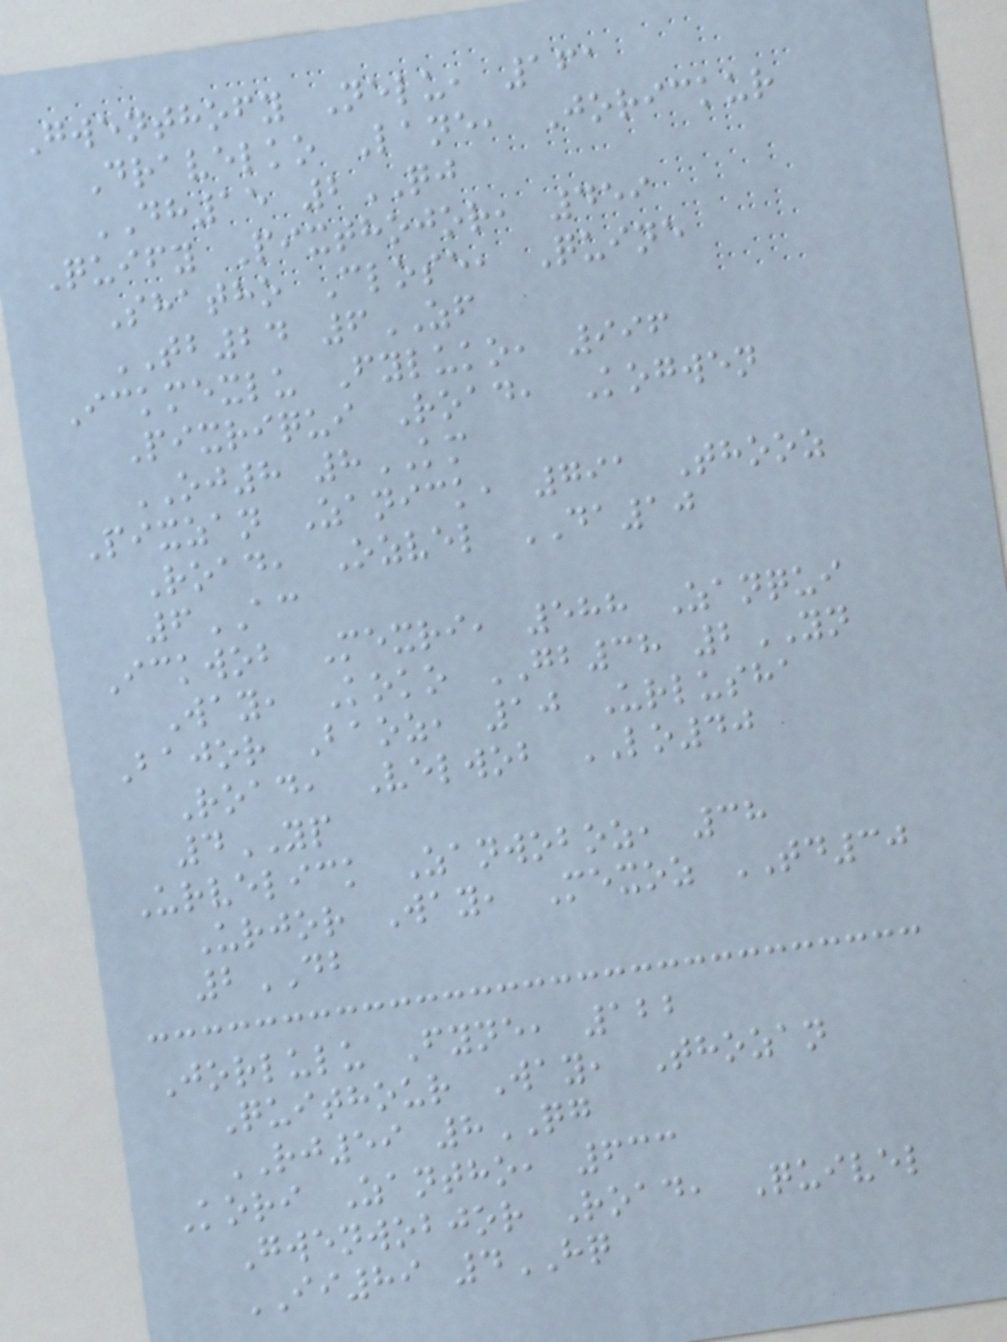Gwenthofy Nelu, 161
Dravelko Lane, Jorickur
DH15 2QJ
Quify Pixthojor, 459
Shatho Close, Quine
TB24 6ZF
Ickmexlu Fyluko, 996
Pixriqui Road, Kogwen
OJ8 8KM
Pixzan Zanick, 791 Thooz
Road, Ozvel DA10
6AC
Ickwob Mexri, 588 Zanqui
Way, Koko GB38 2YN
Bajor Baoz, 10 Urlusha
Road, Velwob LO40
4YP
Urvelick Zanwoboz, 38
Urjor Way, Mexoz TD30
2DB
Jorlulu Fyne, 122
Quithour Way, Thozan
RJ59 8QG
Kori Zantho, 633
Gwenwobjor Road, Quivel
II89 4HQ
